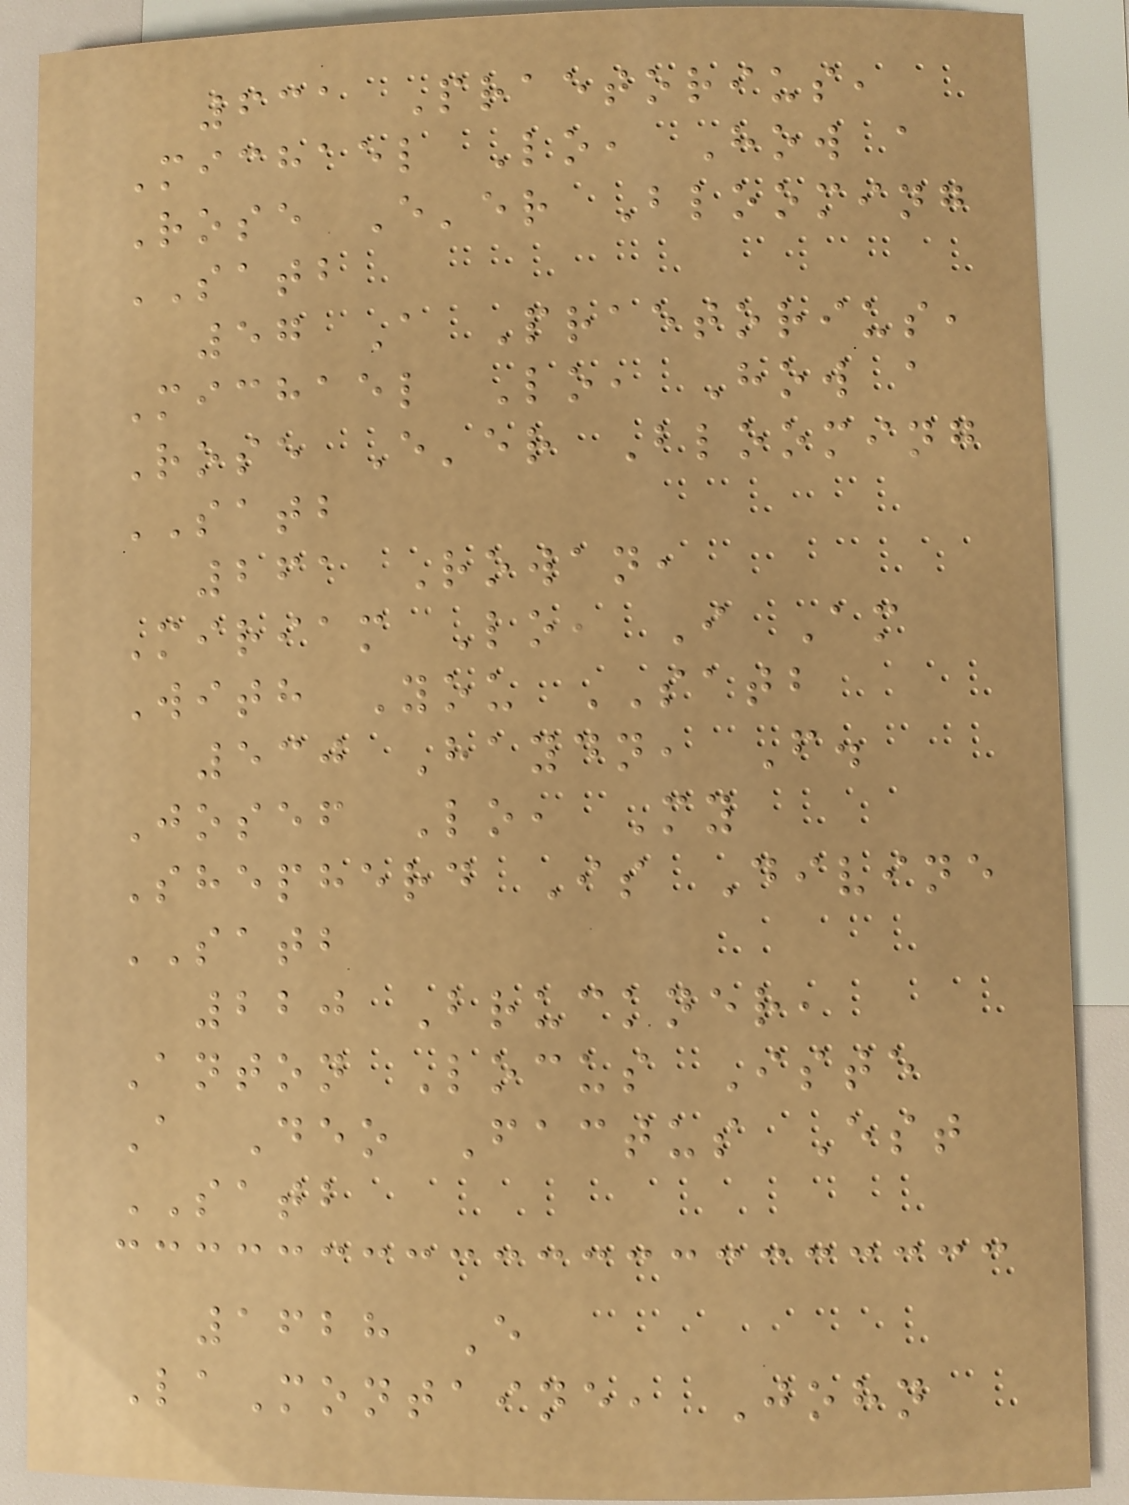631 Praetorius,
Michael Lo, How a
Rose E'er Blooming
SATB
57 A Praetorius,
Michael Lo, How a
Rose E'er Blooming
SATB
261 Rowan,
Miriam Lo, I Am
With You SATB
530 Haydn, F.
Josef Lo, My
Shepherd Is Divine
SATB
220 Bruckner,
Anton Locus Iste
A Deo Factus Est
SATB
1628 E
LaMontaine, John
